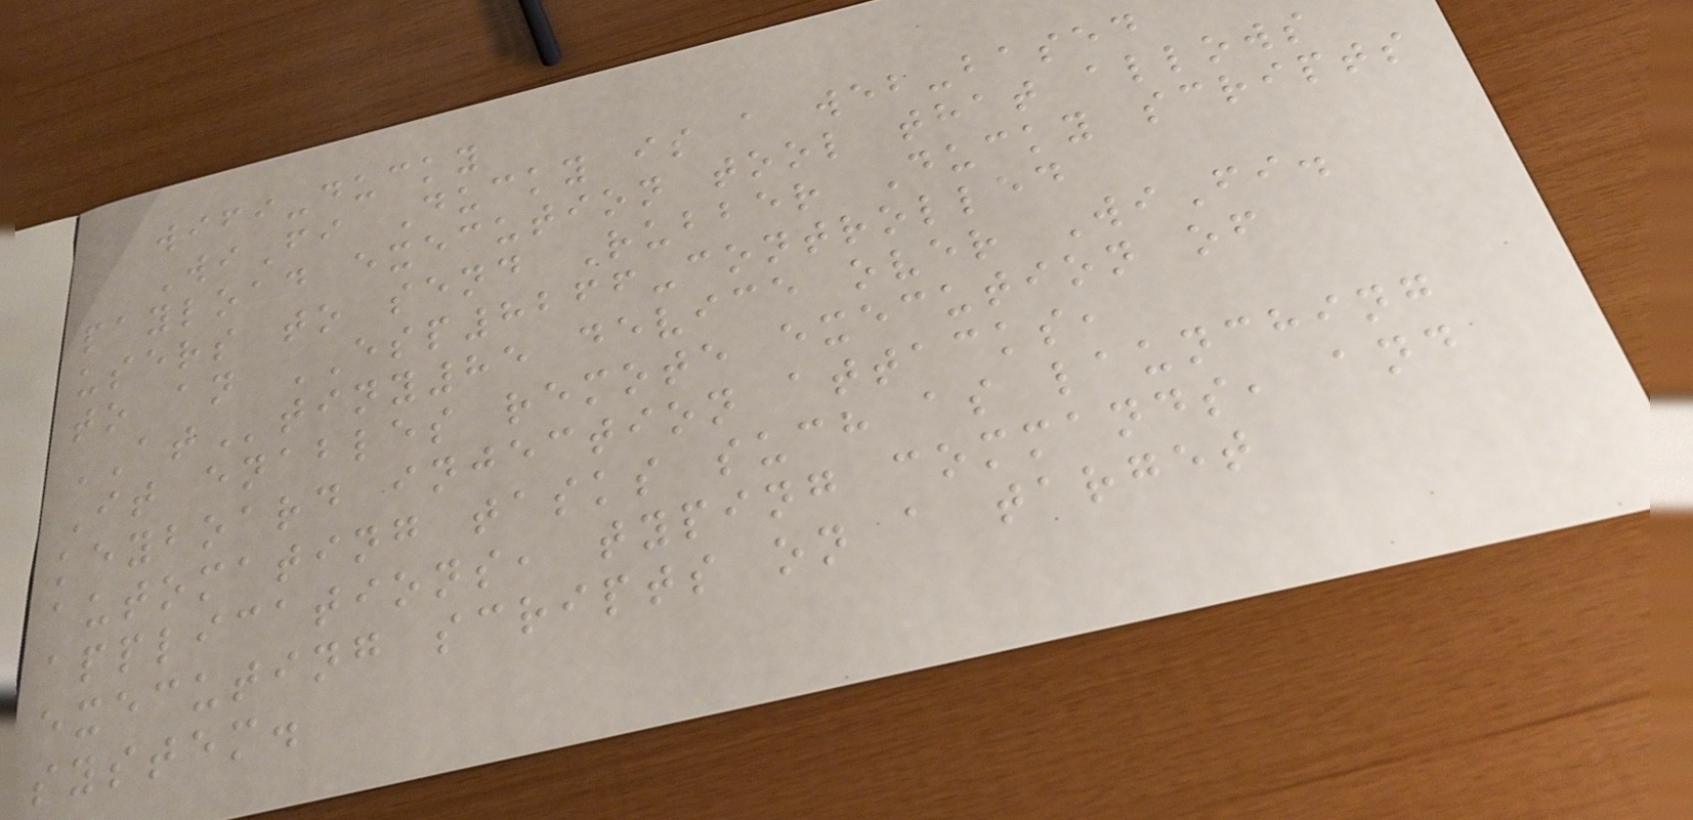wifi-ducky
WiFi Ducky is a web-based
payload execution tool that allows
users to send Rubber Ducky scripts
to an ESP8266-controlled
ATtiny85 device over WiFi.
It enables remote execution of
keyboard injection attacks,
automating tasks such as launching
applications, typing commands, and
executing scripts on a target
system.
